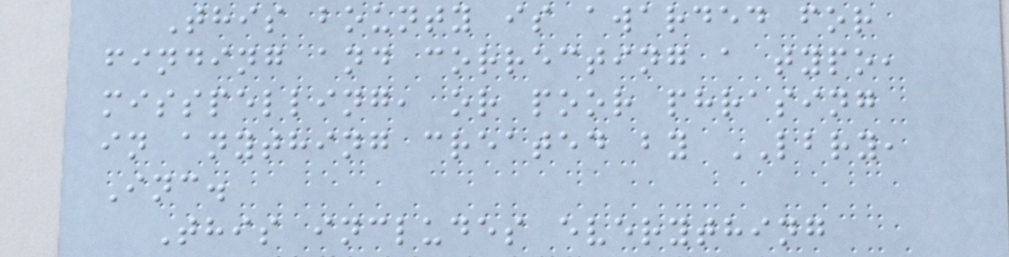This bounty is awarded for
finding and correcting a typo,
misspelling, or poor phrasing
in anything created by LBRY,
Inc.
This includes everything
